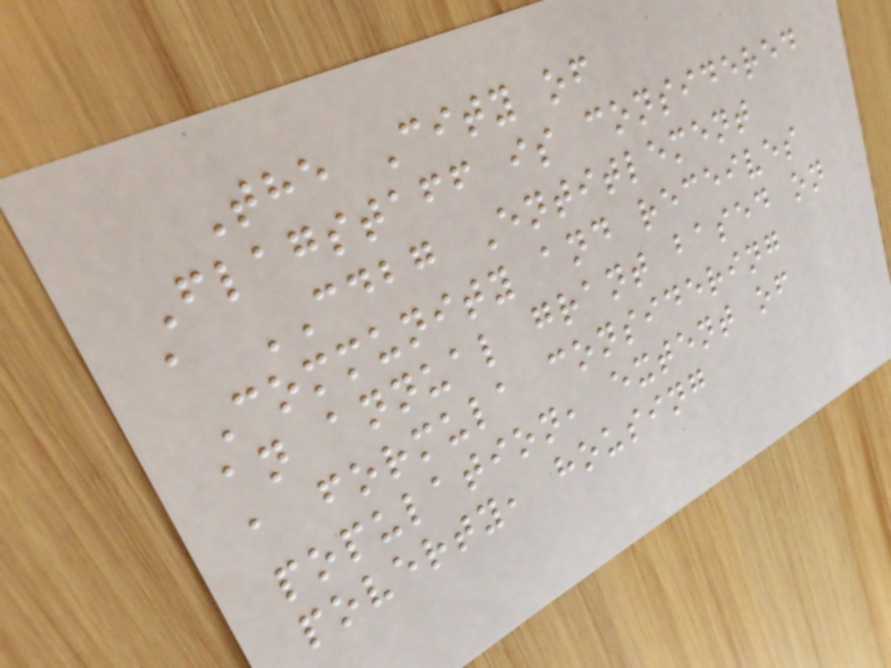The City of
Flagstaff is considered
a CDBG Entitlement
Community and receives
an annual grant based on
a formula considering
population, extent of
poverty, housing
